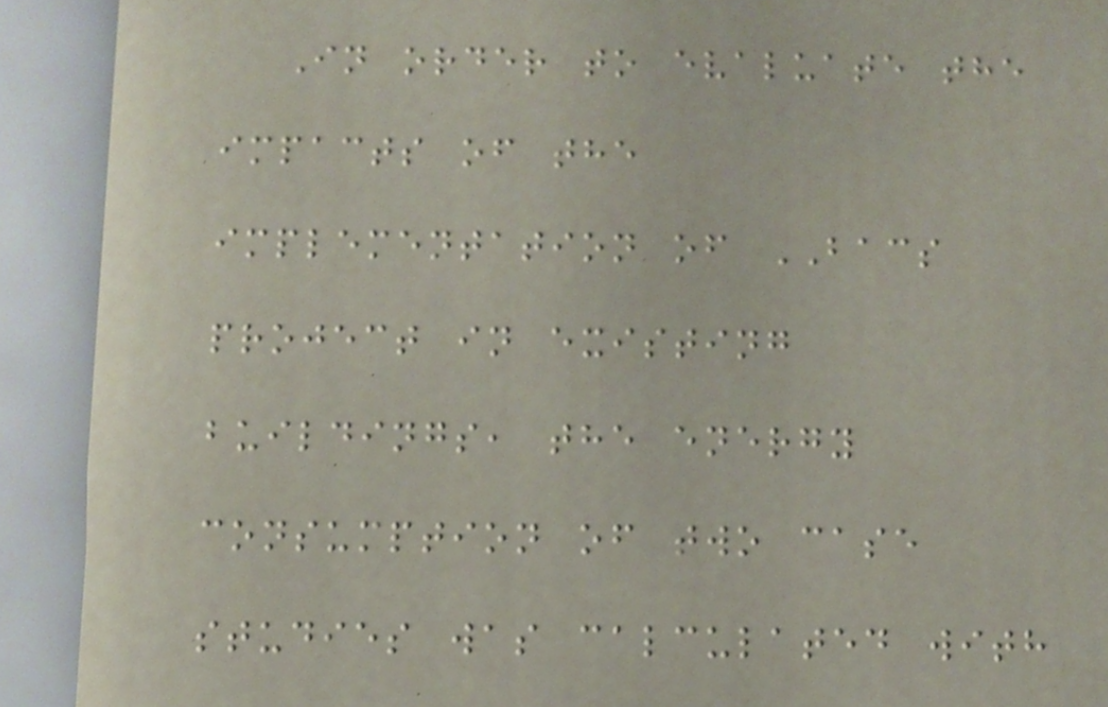In order to evaluate the
impacts of the
implementation of BACS
project in existing
buildings, the energy
consumption of two case
studies was calculated with
